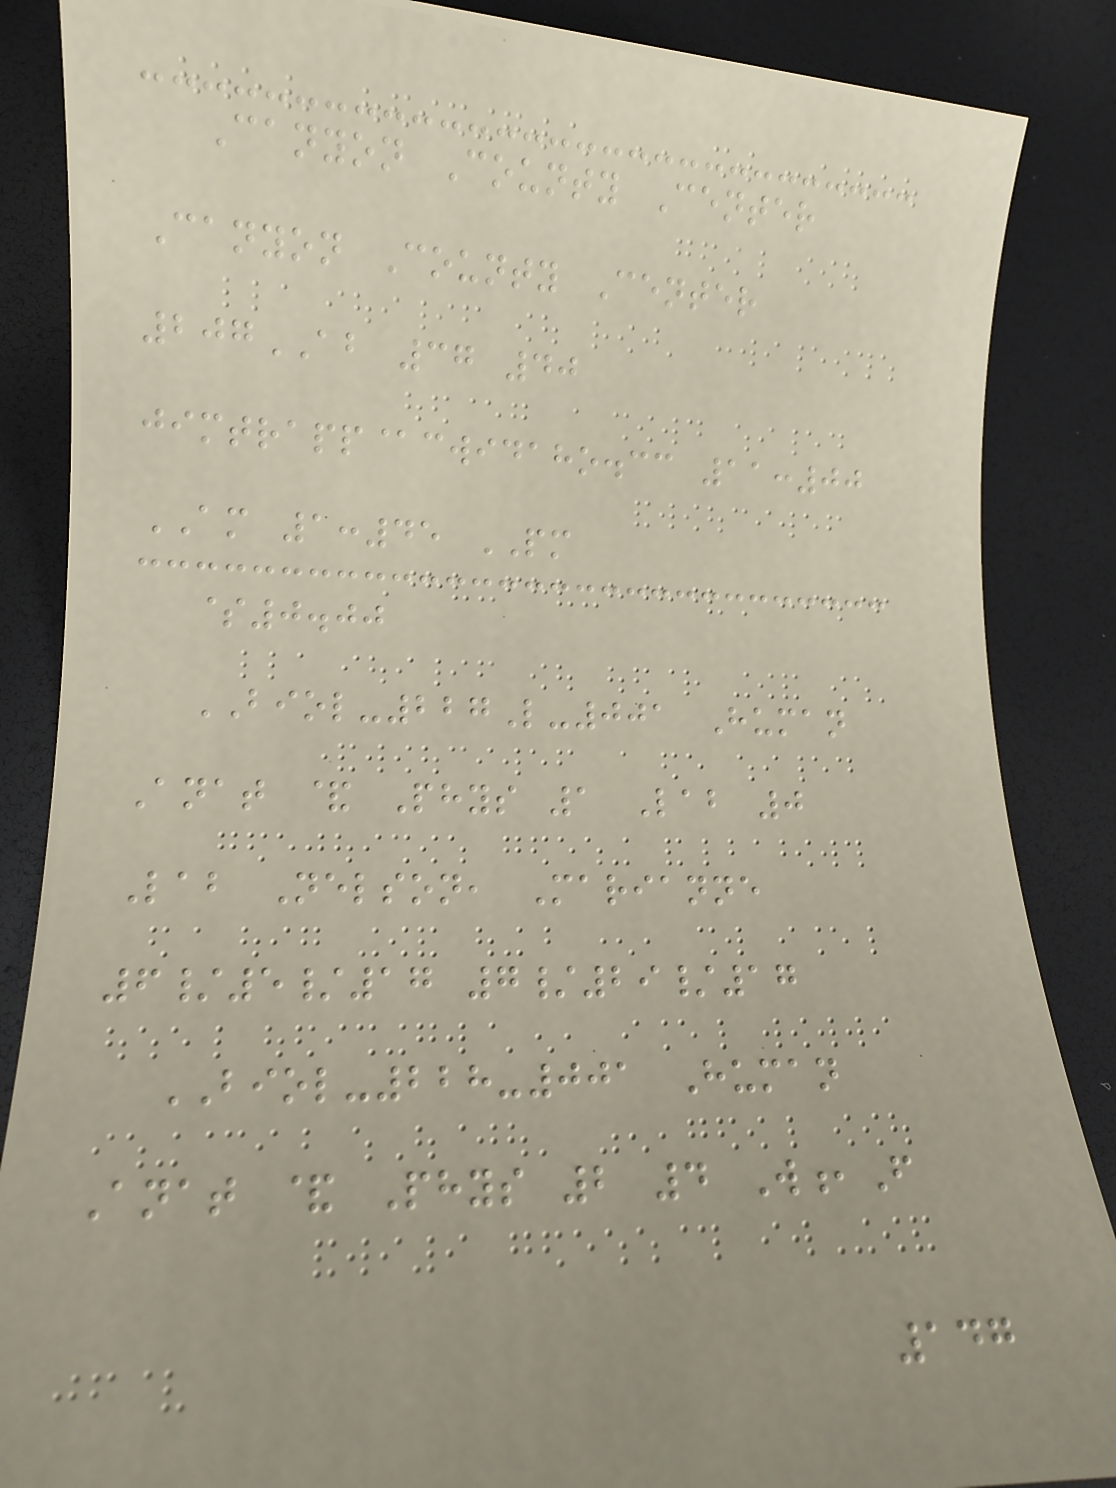Canyon County Center
Canyon County Center
207AB 37 40
jimtrapp@cwidaho.cc 11:00
AM 1:45 PM
$0.00
BIOL-227L-001 Human
Anat & Phys 1 Lab 0
Lab Nelson, Marianne
6/5/17 7/29/17
BIOL-228-001 Human
Anat & Phys 2 4 W,F
147
